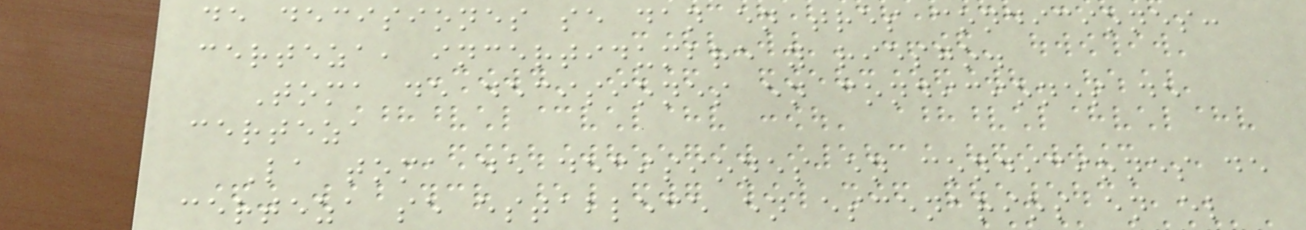de decisiones se dan en tres condiciones:
certeza, incertidumbre y riesgo.
Toma de decisiones en condiciones de
certeza
La toma de decisiones en condiciones de
certeza se establece en escenarios en el
